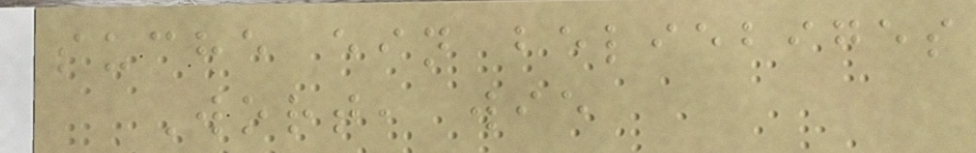suche ein beliebiges
Wort, wie
